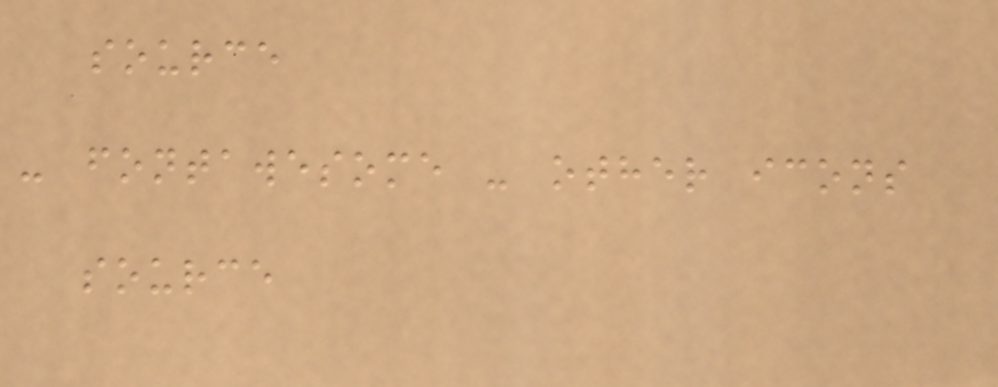source
- fontawesome - other icons
source
